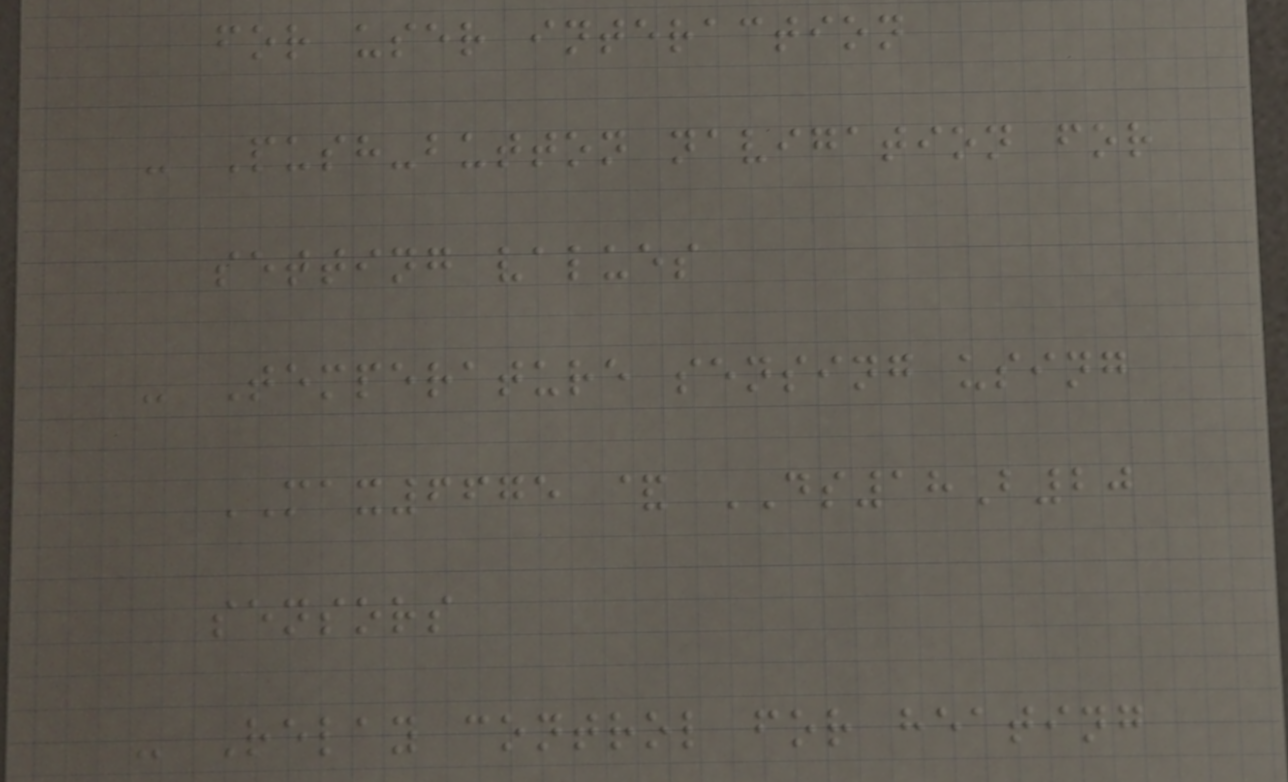for user interaction
- Push-button navigation for
setting values
- Temperature sensing using
MAX6675 & DS18B20
sensors
- Relay control for heating
